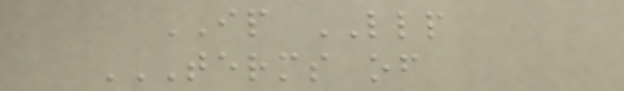IP LLP
TERMS OF
